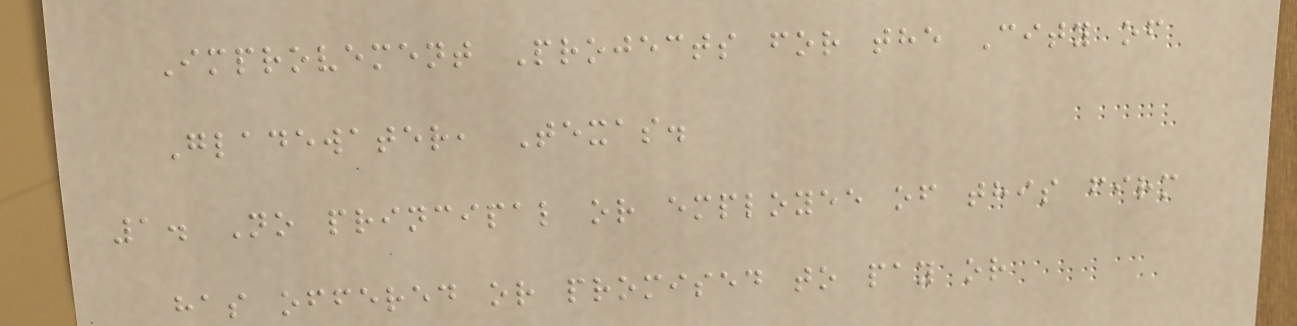Improvement Projects for the City of
Gladewater, Texas.
1. No principal or employee of this firm
has offered or promised to pay or
